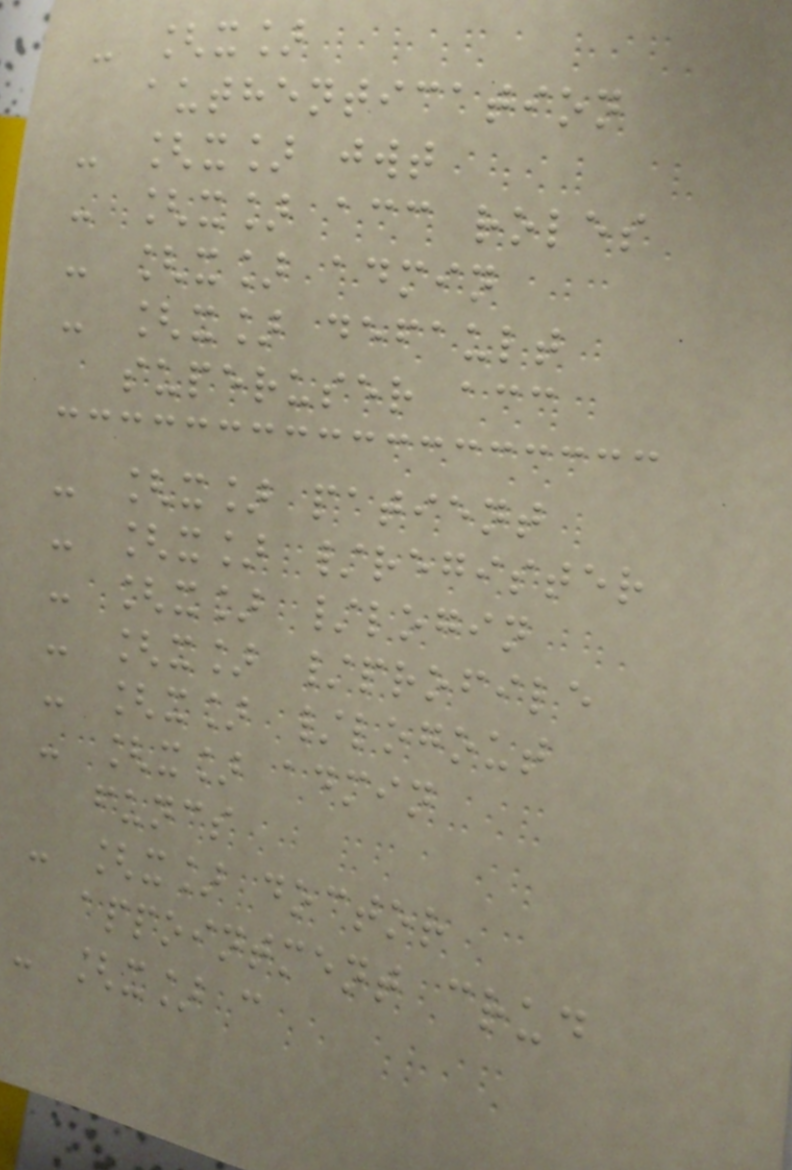- [x]
authentication
- [x] jwt
- [x] acc roles
- [x] admin
- [x] default
superuser acc
- [x] patient
- [x] /register
- [x] /login
- [x] /profile
- [x] /logout
- [x] admin
funcs
- [x] doctor
appointment crud
- [x] c
